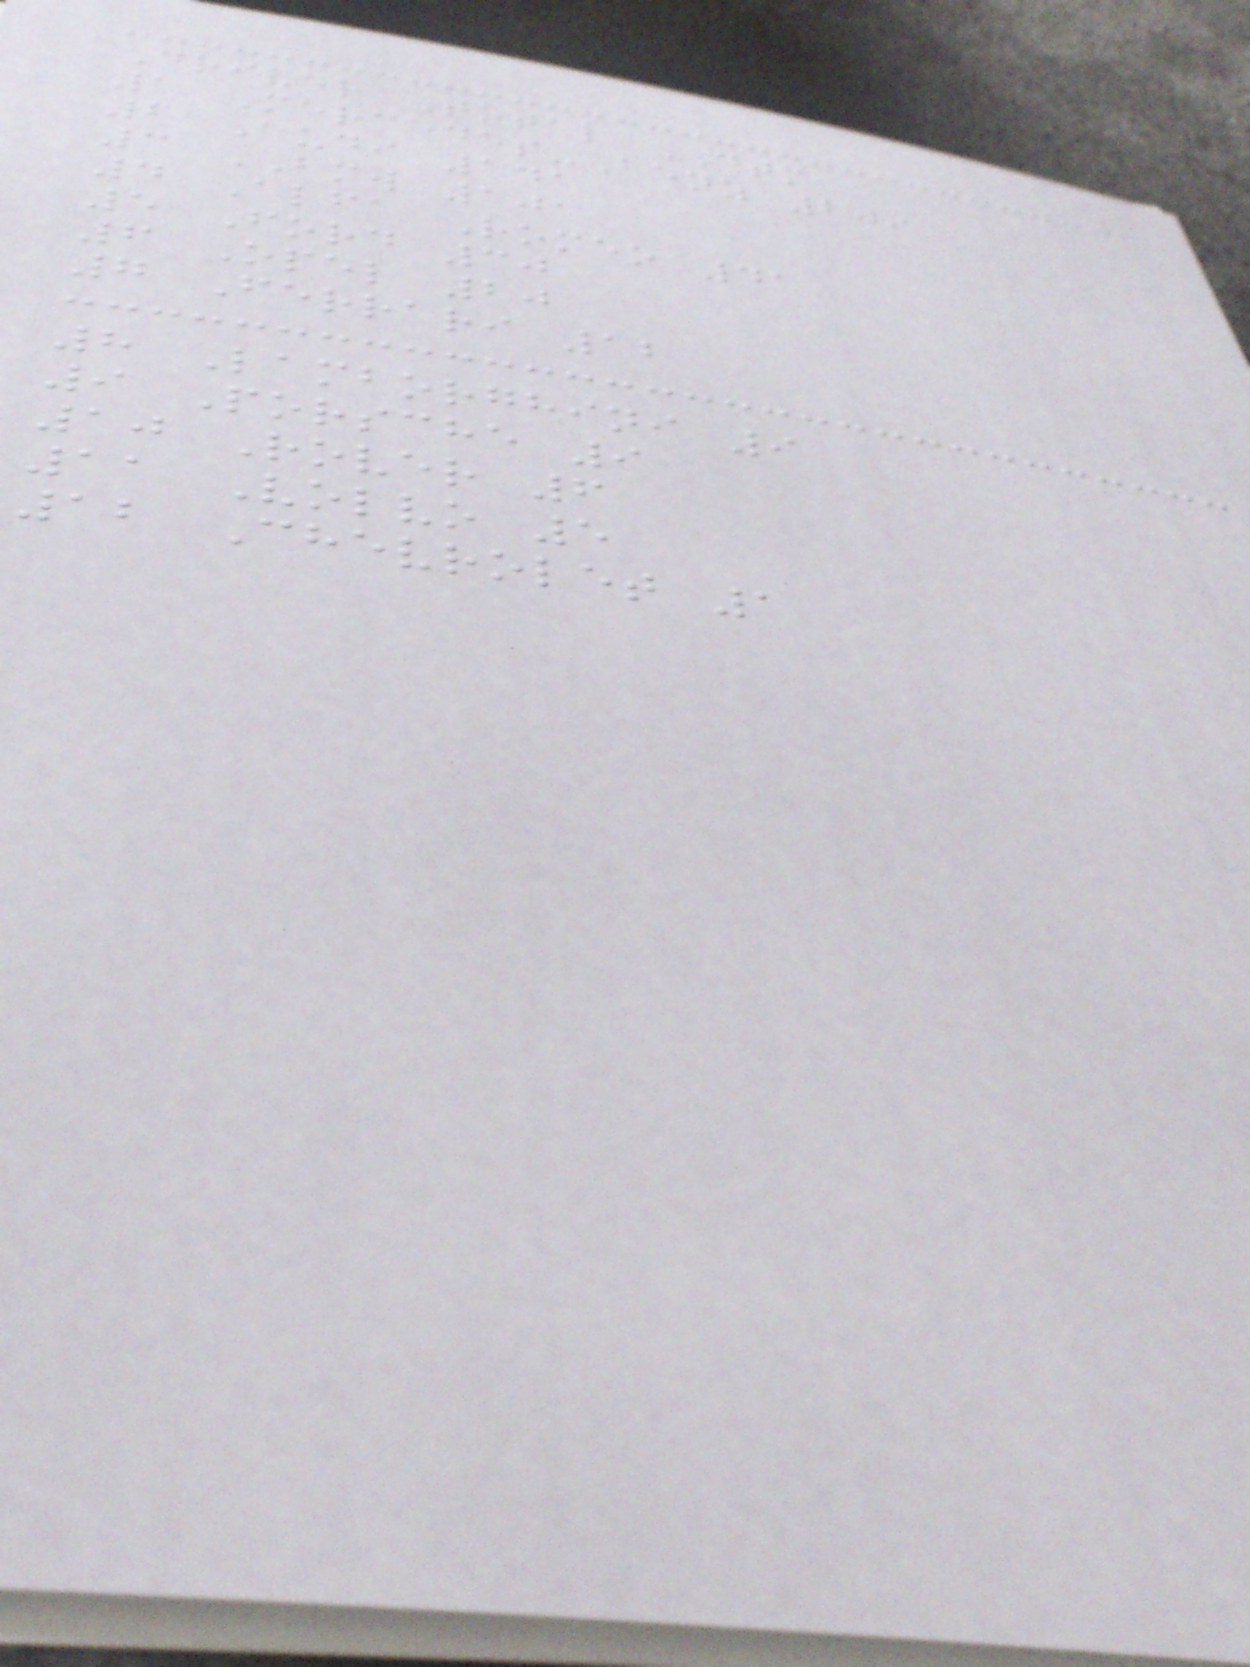Driver Total DTM
1 Mercedes-Benz 209
2 Audi 141
3 BMW 101
4 Alfa Romeo 41
5 Ford 30
6 Opel 20
7 Ferrari 12
8 Lamborghini 9
9 Porsche 9
10 Rover 6
11 Volvo 5
12 Chevrolet 1
